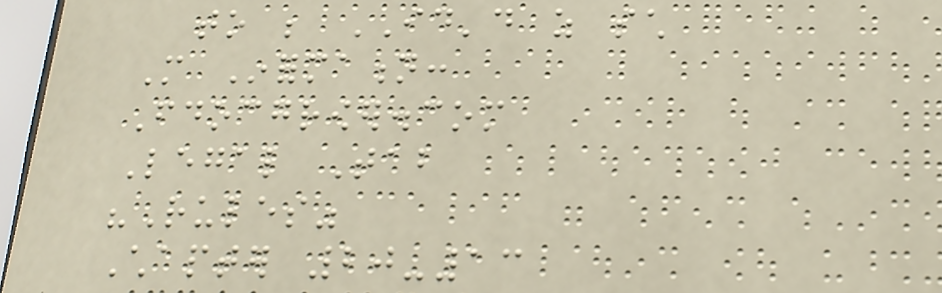to be ID'd as such
More Information:
Fdocgrower.com
Legal Tab
"Rules"
Chapter 20-13
